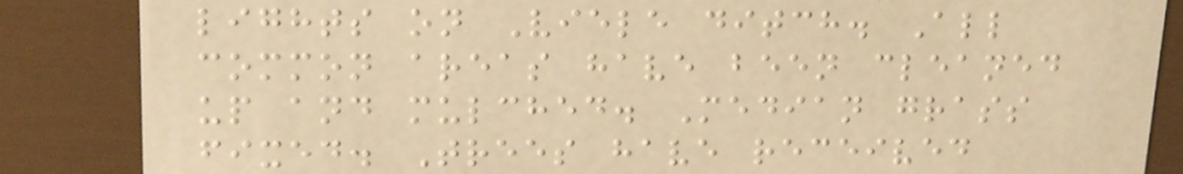lights on Viele ditch. All
common areas have been cleaned
up and mulched. Median grass
fixed. Trees have received
